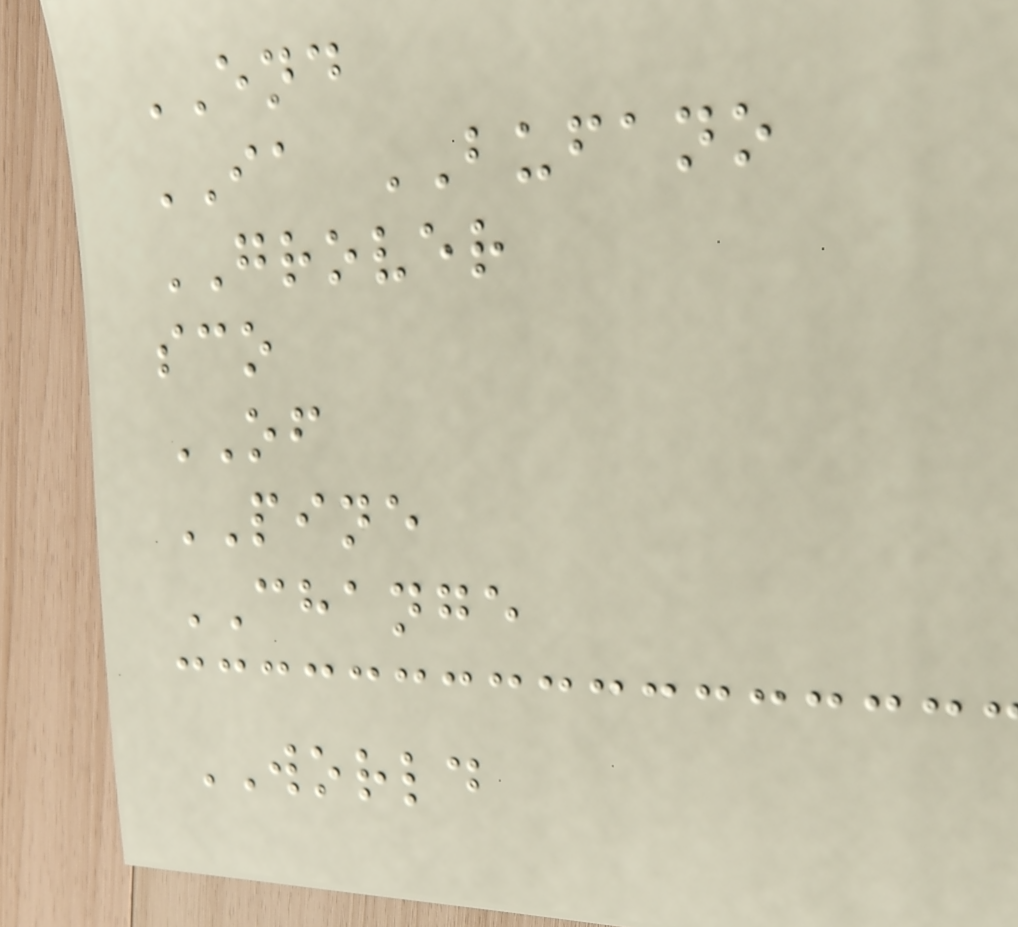END
IA BUFANO
GROVER
sco
OF
PINE
CHANGE
WORLD
